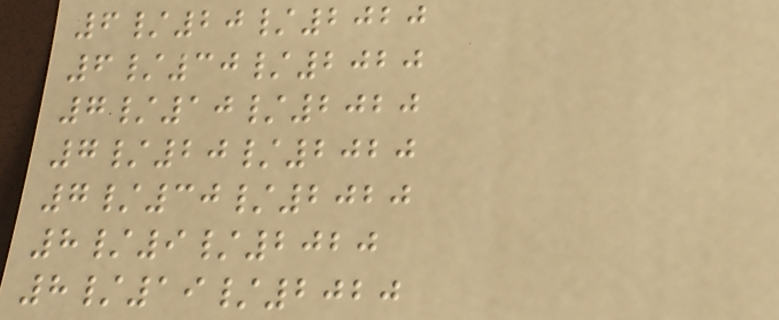6/20/2020
6/30/2020
7/10/2020
7/20/2020
7/30/2020
8/9/2020
8/19/2020
